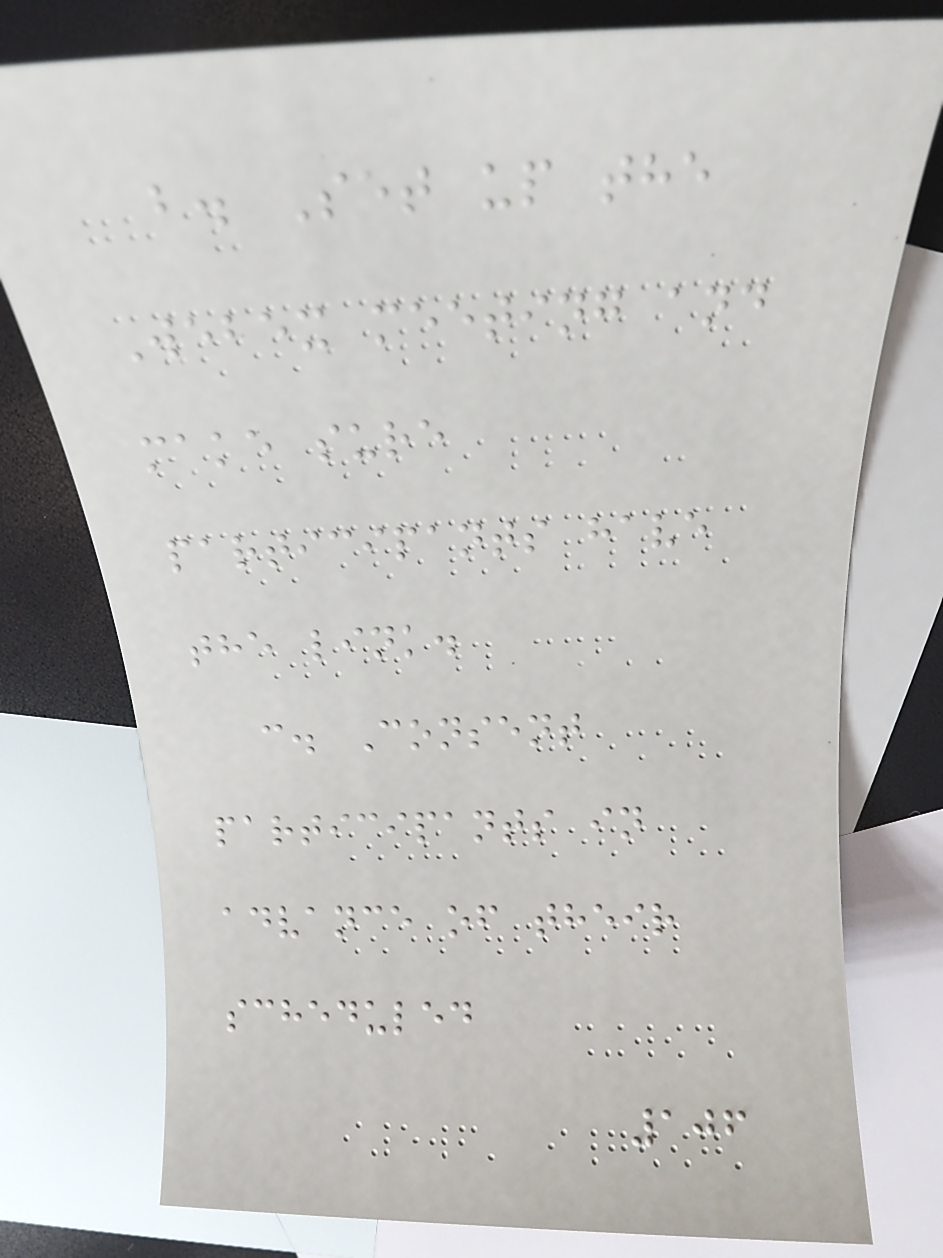b. Set up the
Webex meeting and
make sure
participants have
the link.
c. Consent
participants in
advance of their
scheduled
106
